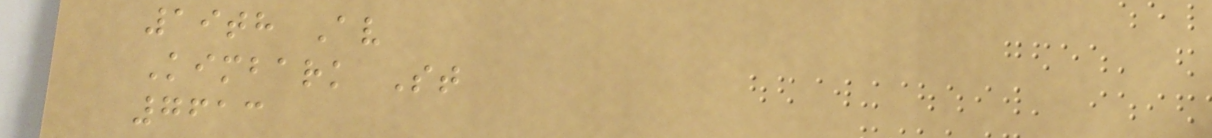19th Av
Kimbark St
7613
